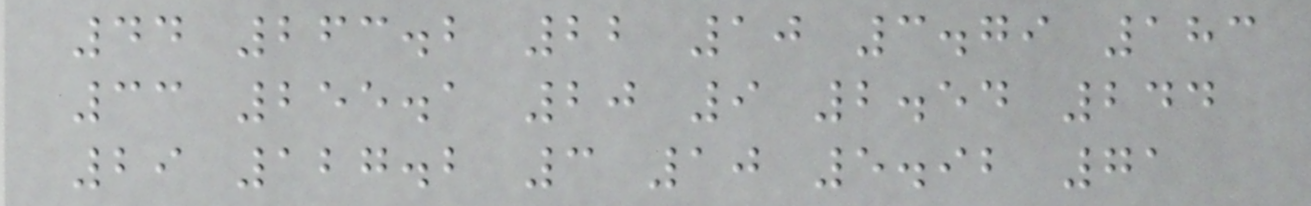44 263.2 22 10 3.79 183
33 255.1 20 9 2.54 244
29 127.2 3 10 5.92 71
